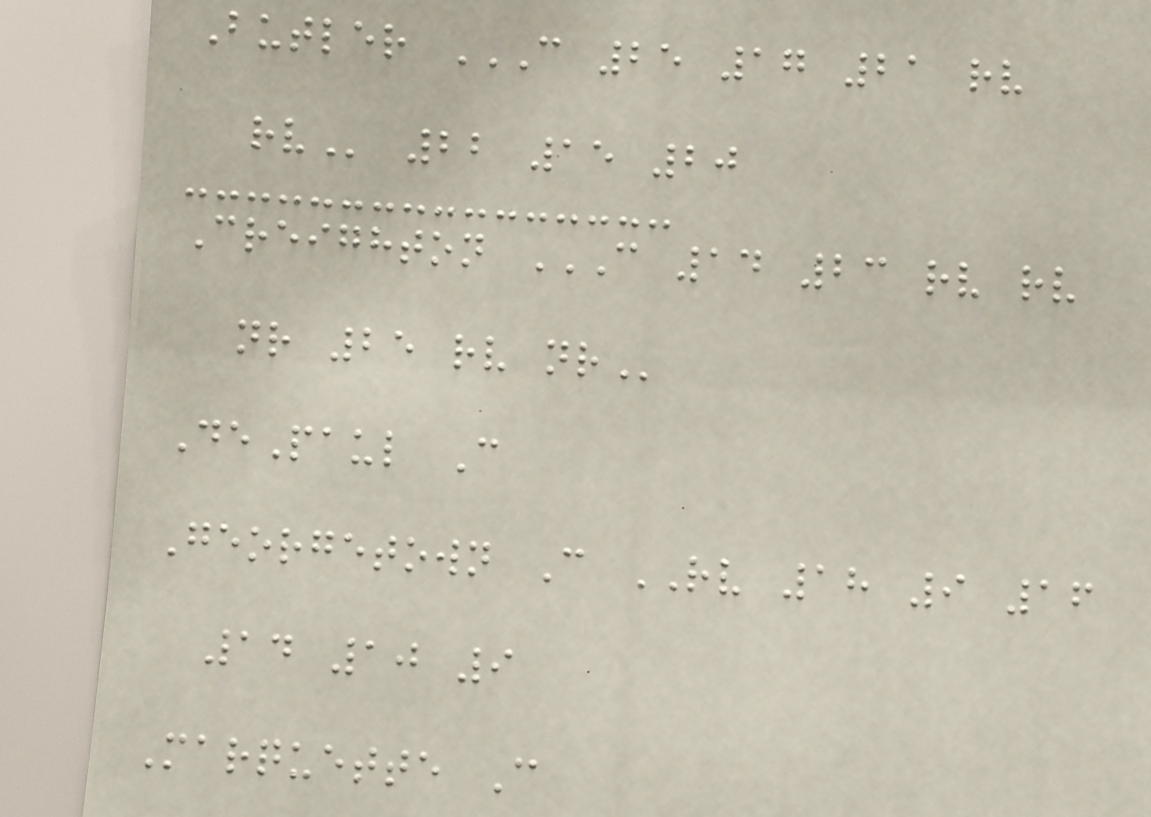Butler C 25 17 21 RV
RV 22 15 20
Creighton C 14 23 RV RV
NR 25 RV NR
DePaul C
Georgetown C RV 18 9 16
14 10 9
Marquette C
